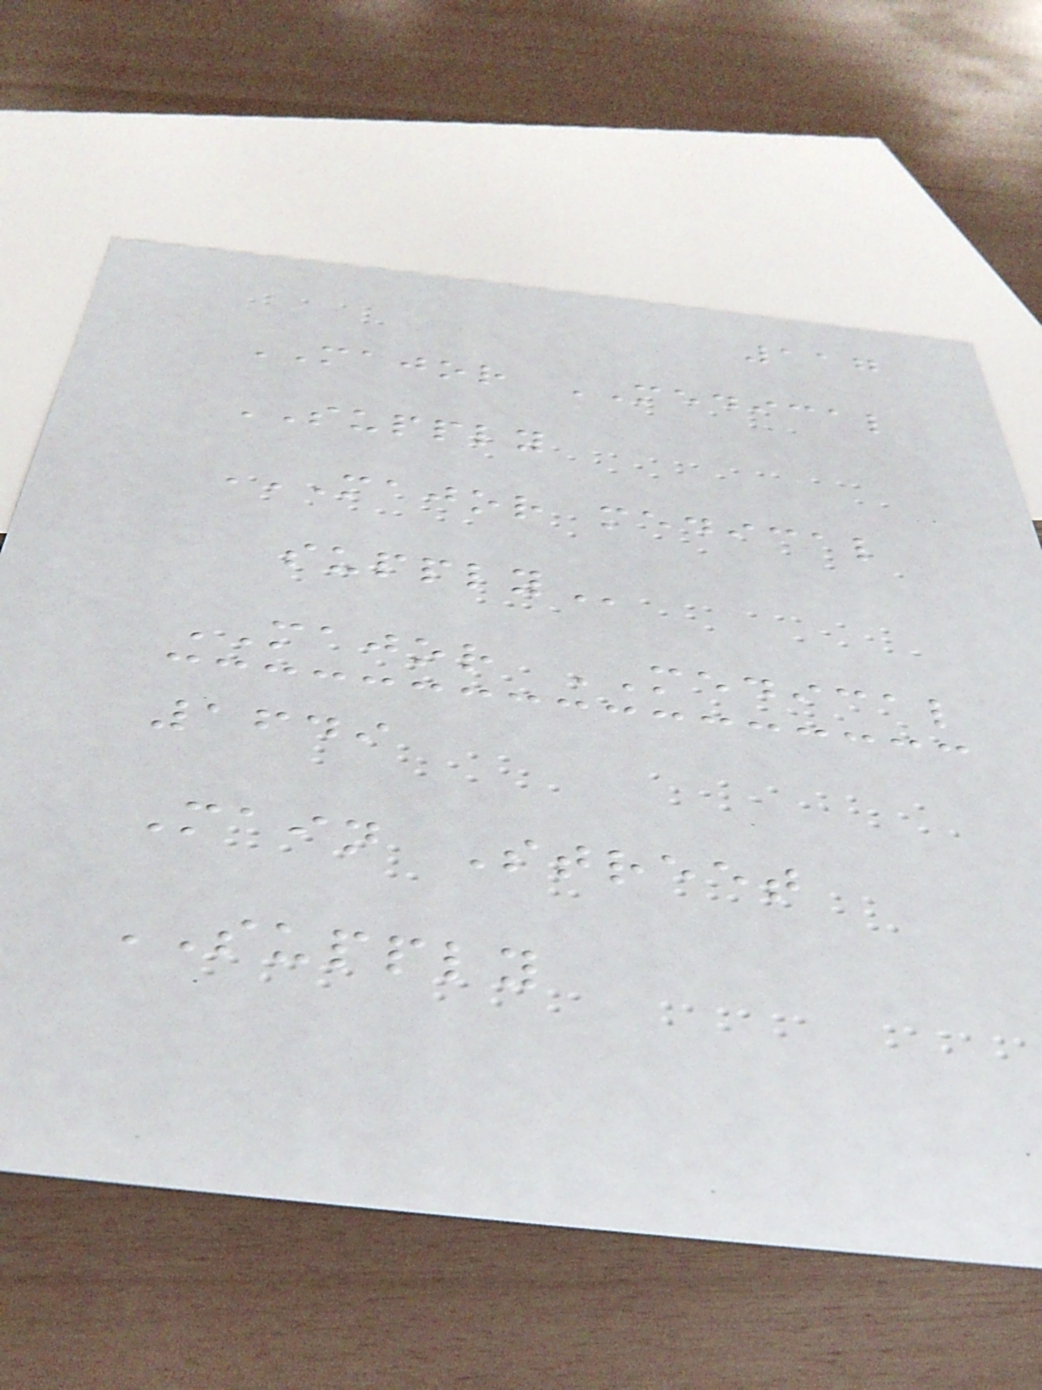117
MAJOR MEDICAL
SUPPLY
MAJOR MEDICAL
SUPPLY
MAJOR MEDICAL
1649
Main Street
SUPPLY
